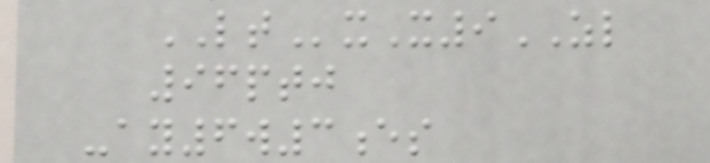LTxX9ZL
96ptj
-ay6w3es
